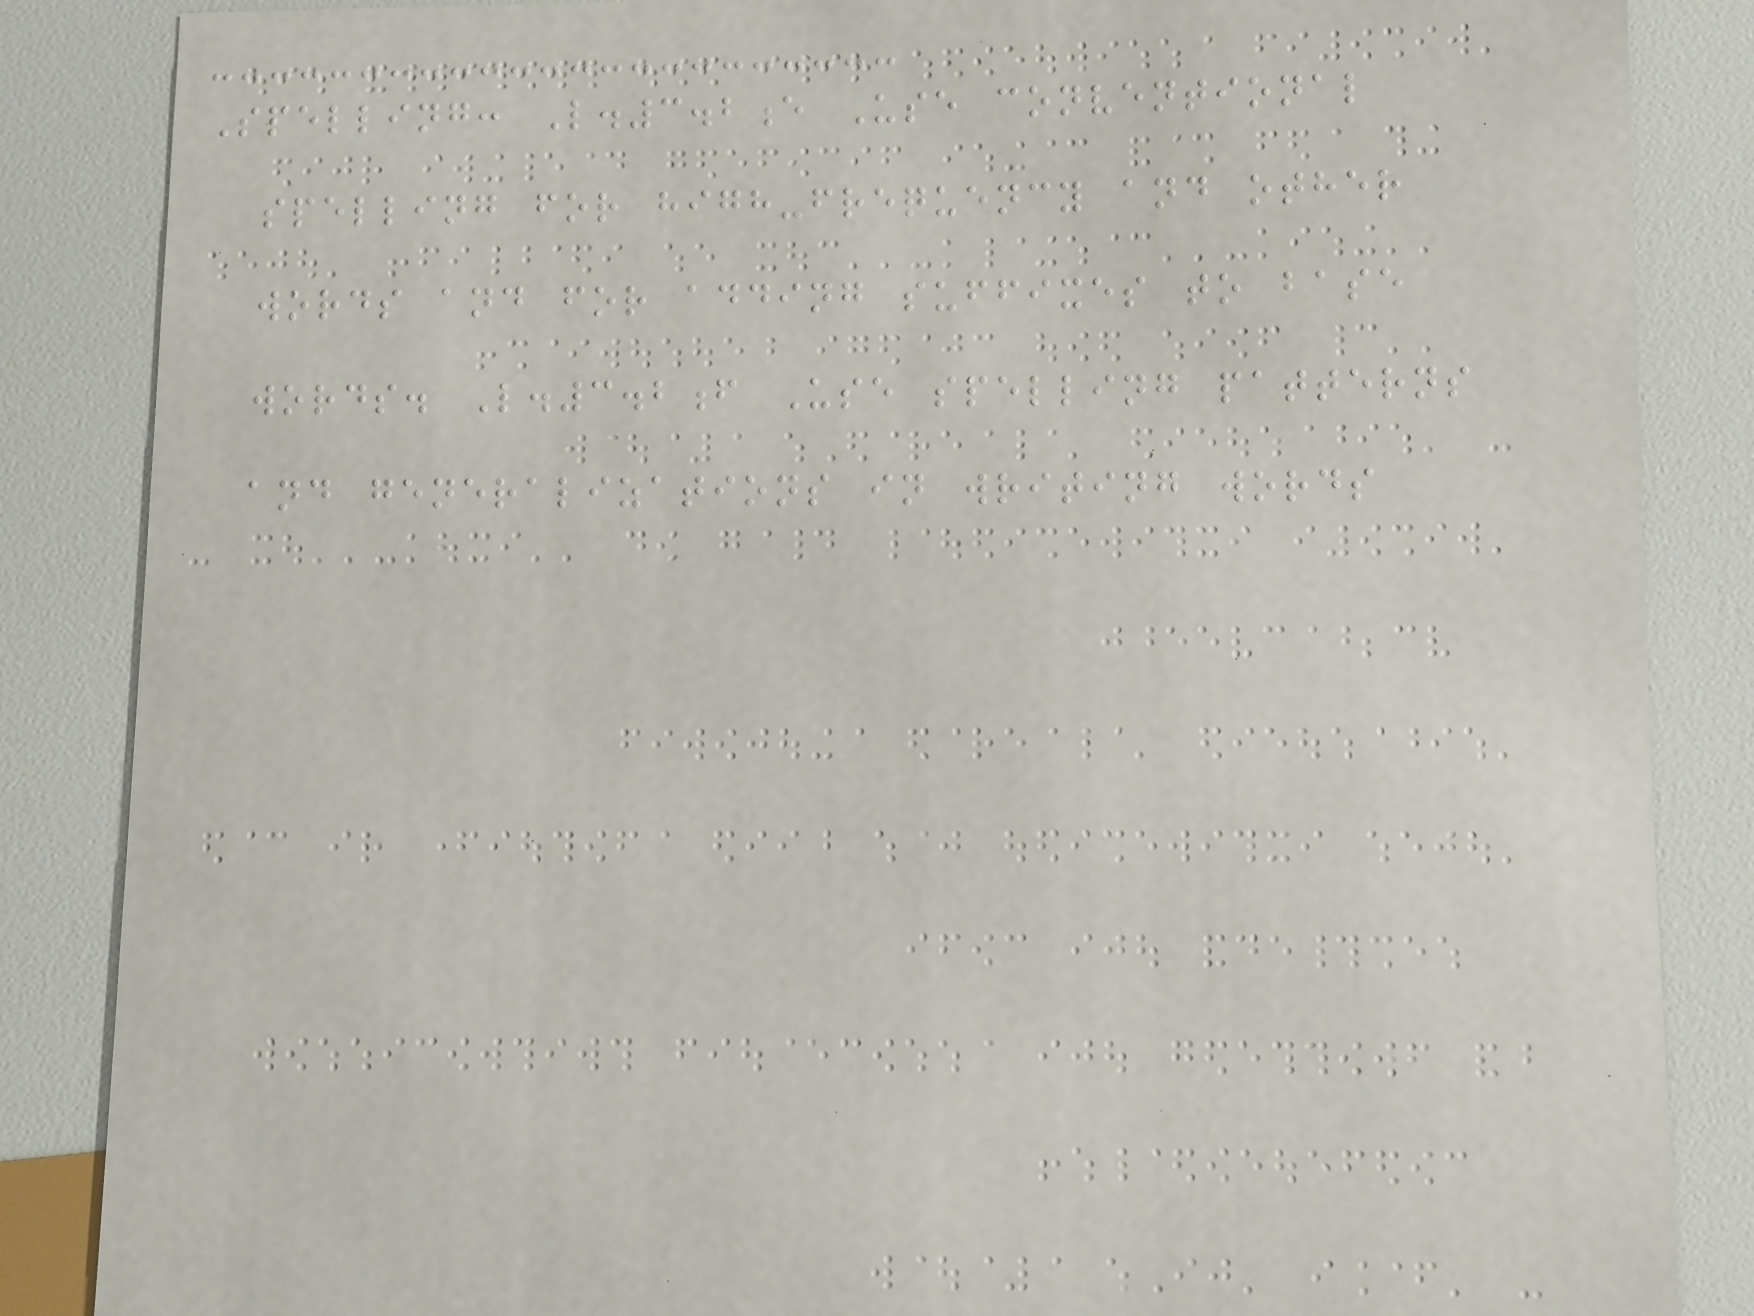Spelling: L.3.2e Use conventional
spelling for high-frequency and other
words and for adding suffixes to base
words. L.3.2f Use spelling patterns
and generalizations in writing words
